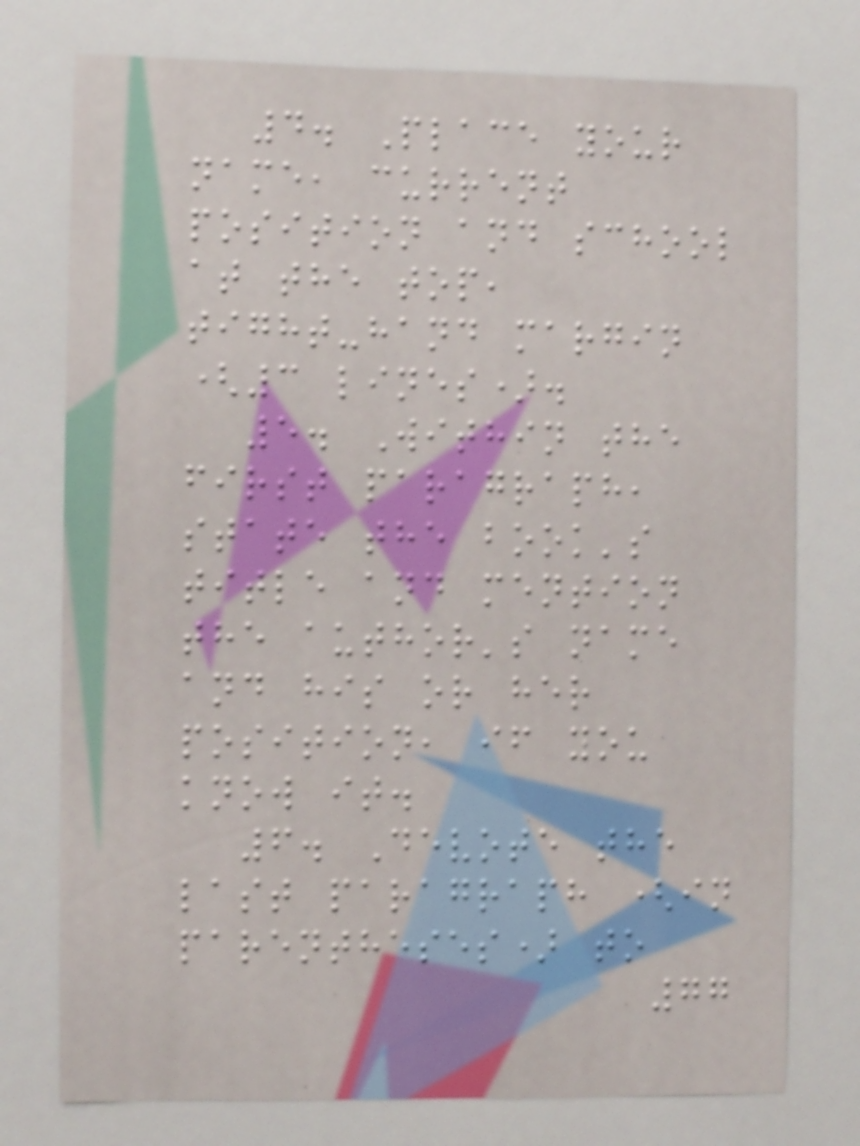4. Place your
name, current
position and school
at the top,
tight-hand margin
(3 lines).
5. Within the
first paragraph,
state the book's
title and mention
the author's name
and his or her
position, if you
know it.
6. Devote the
last paragraph (in
parentheses) to
77
